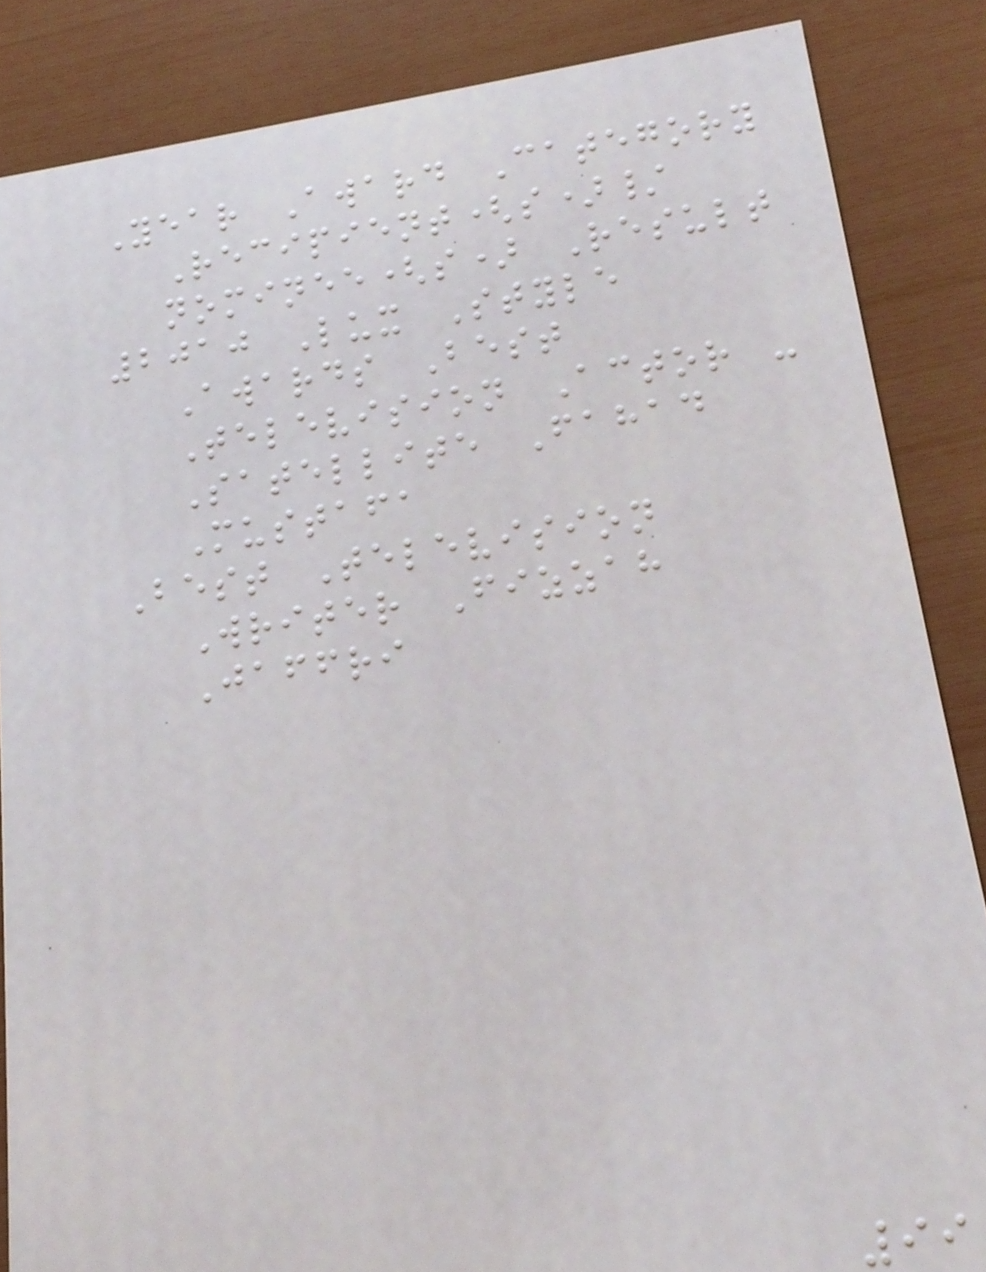Year Award Category
Recipient(s)/
nominee(s) Result
2010 Lux Style
Awards Best
Television Actor -
Satellite Fahad
Mustafa
Best Television
Writer Fizzah
Jaffri
99
